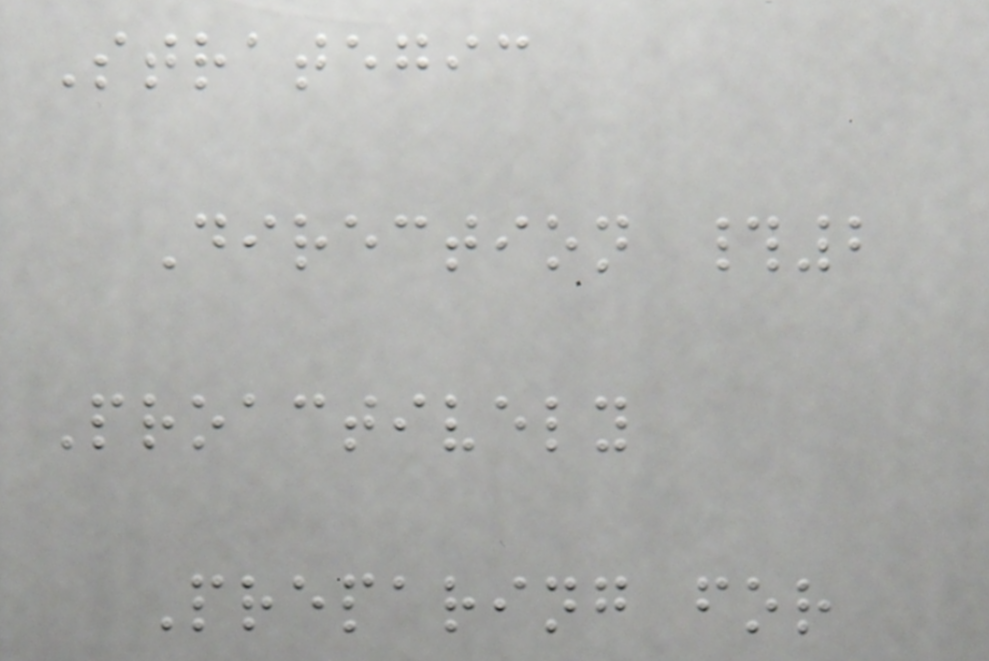Strategic
Direction #2
Proactively
Preparing for
